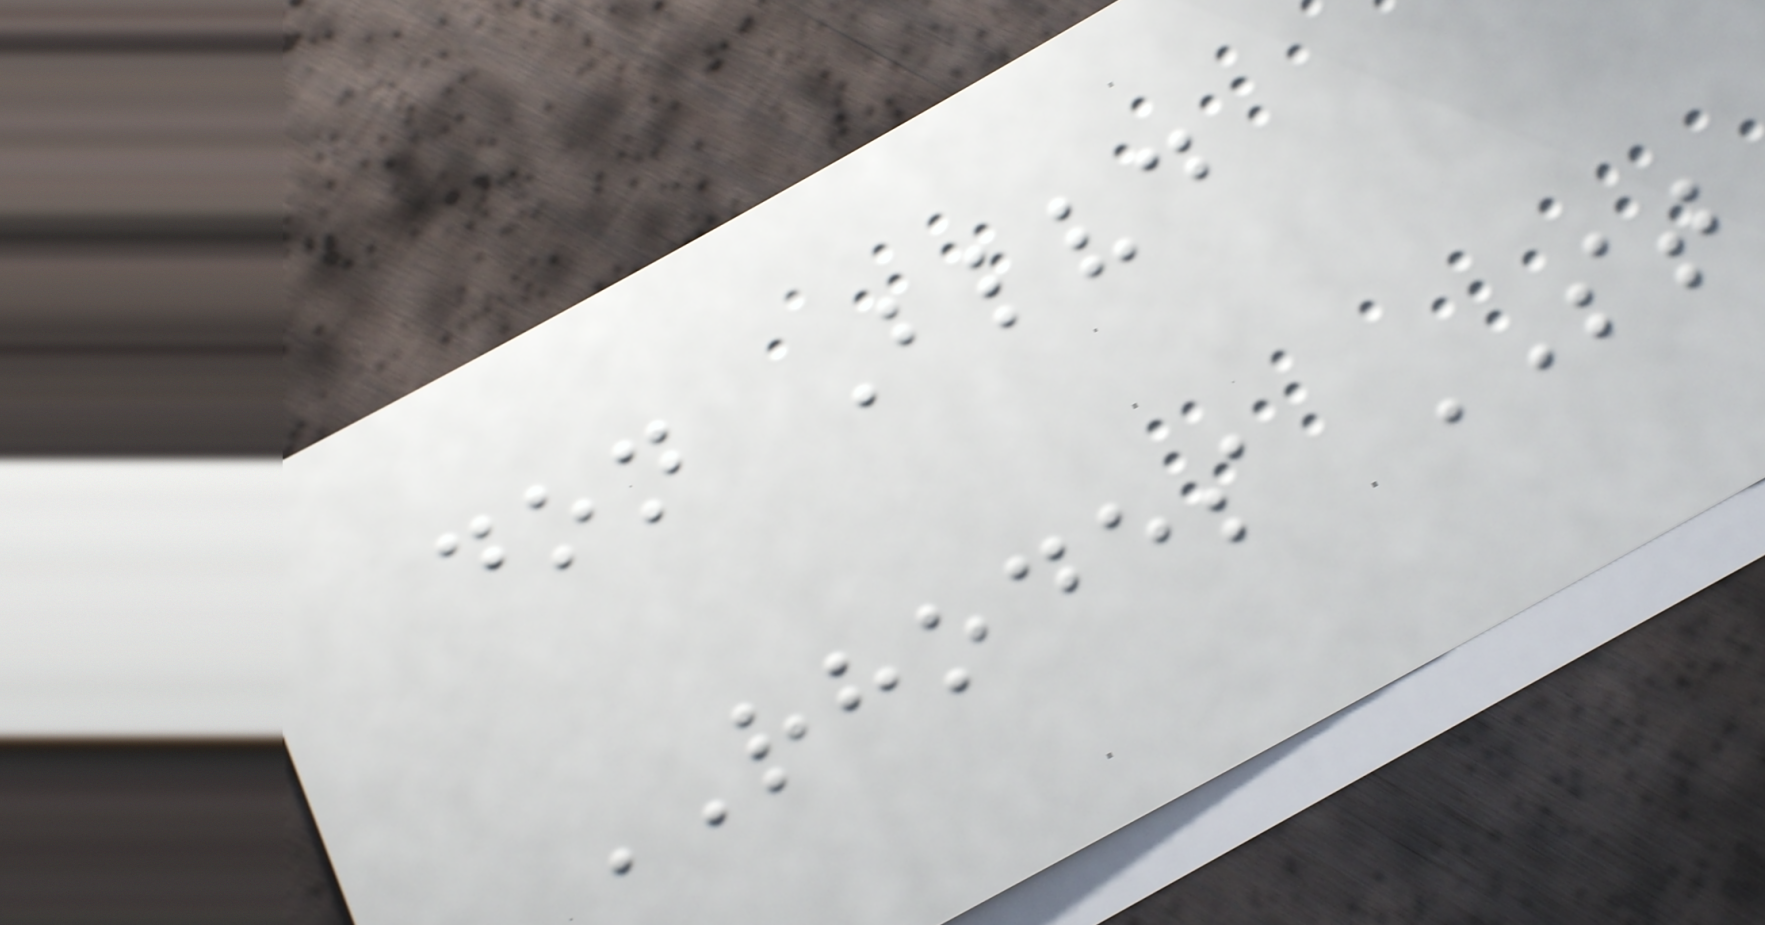don Blvd
RHODES ST
